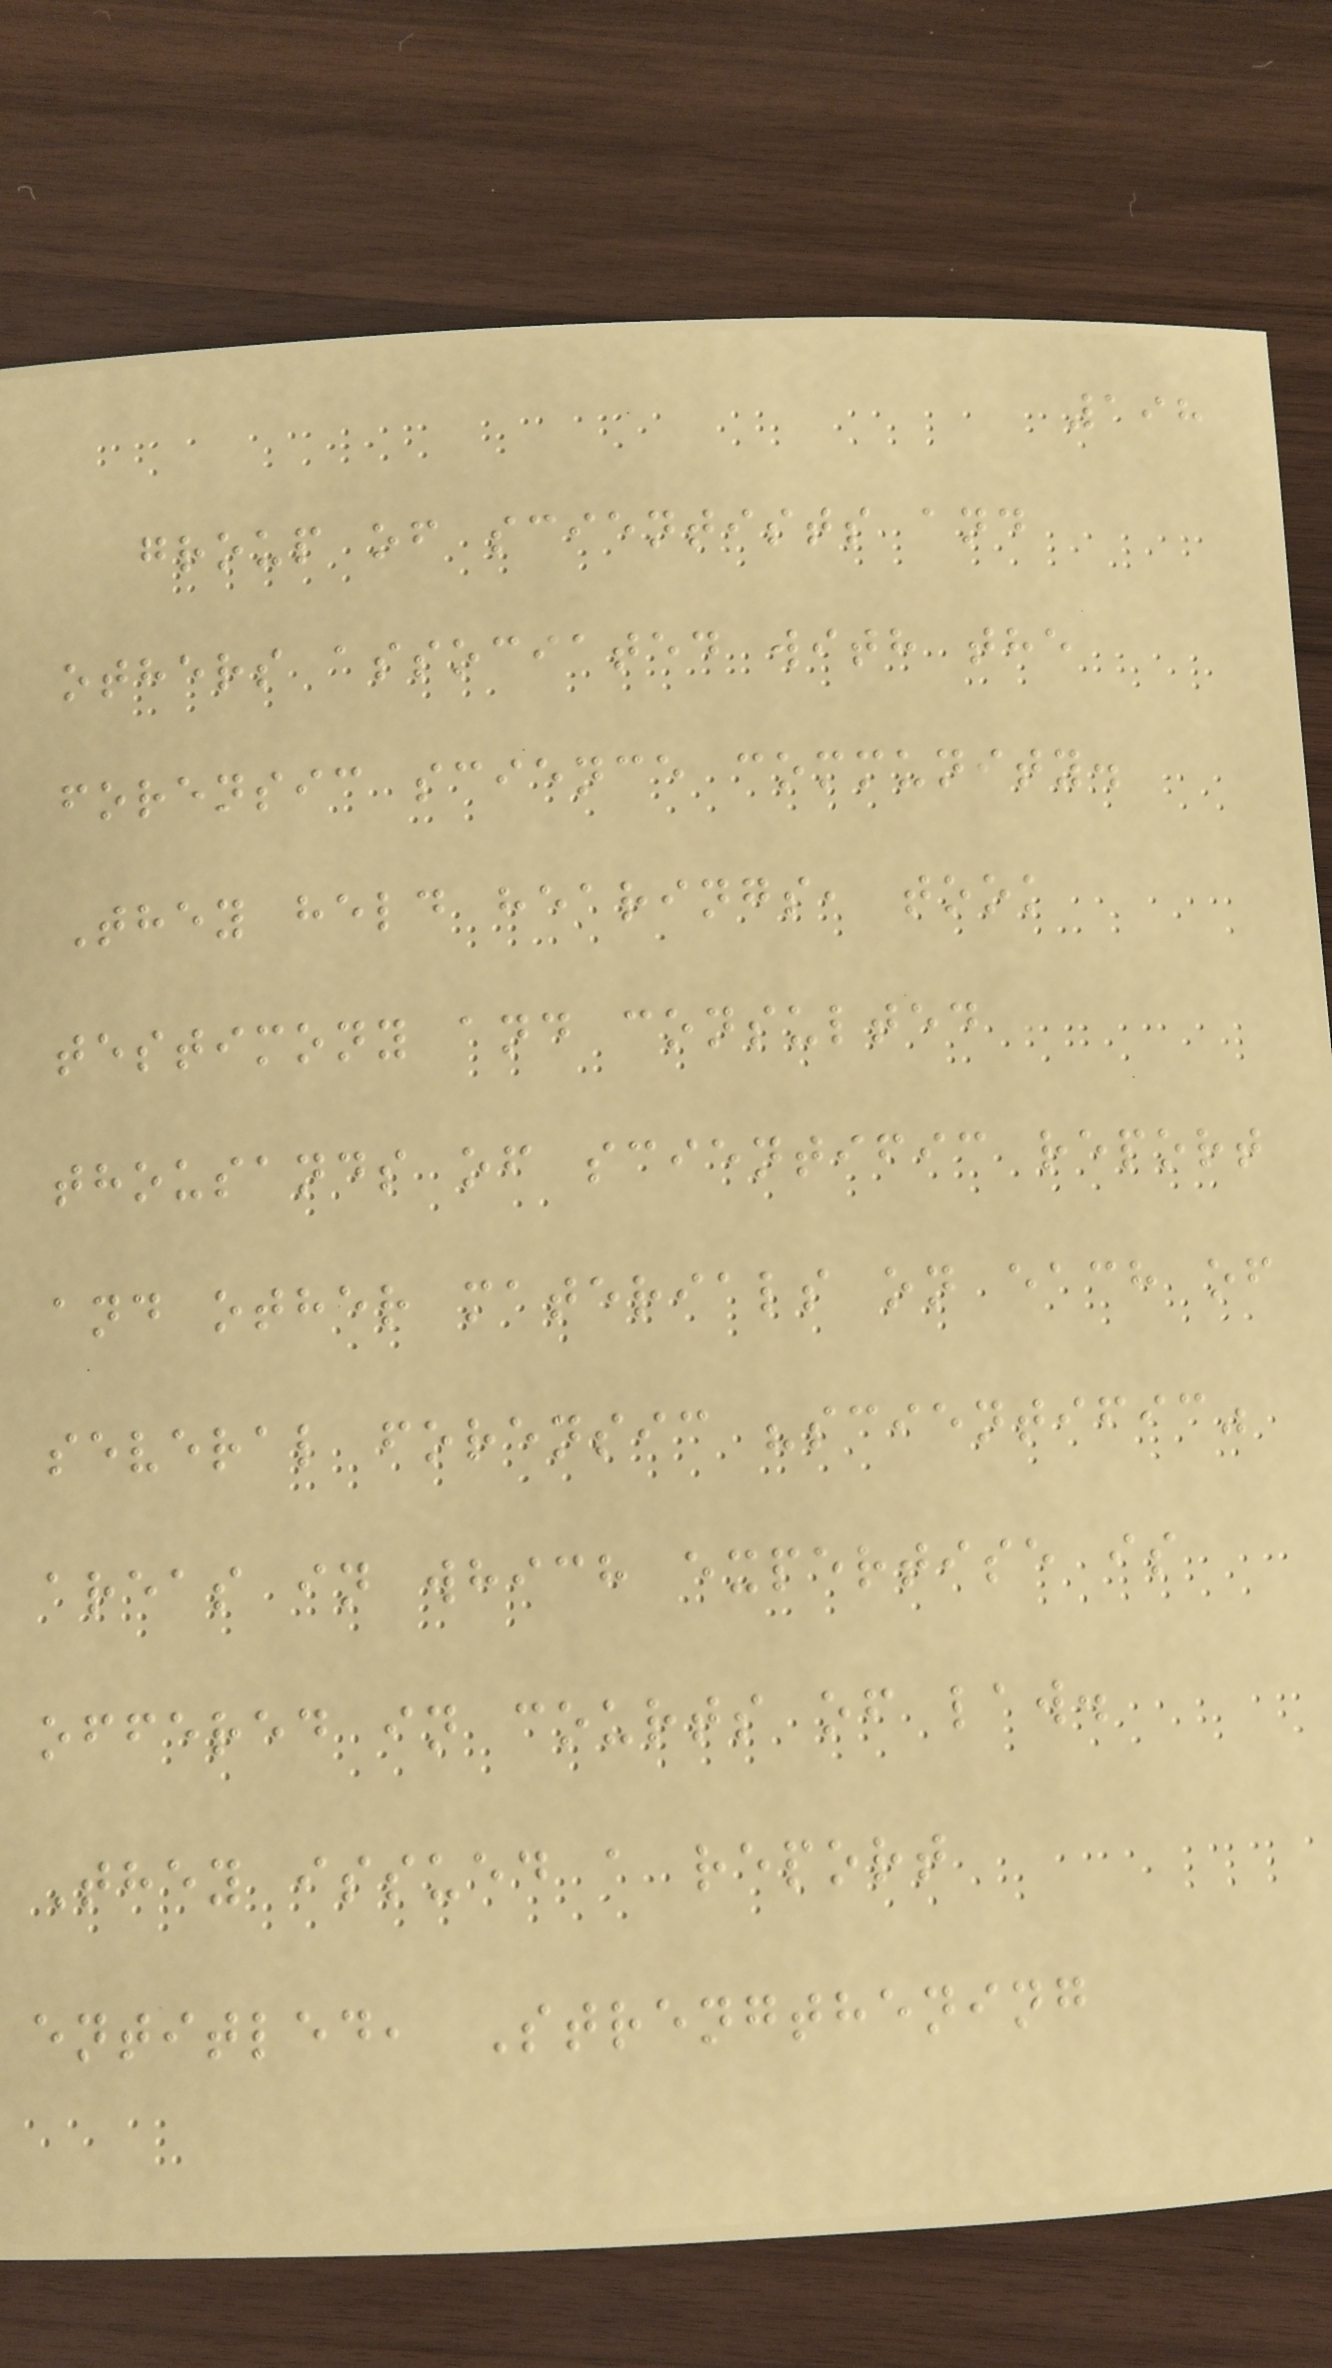198
group of scientists and
others associated with the
forensic science community.
They held hearings, took
testimony and consulted
thousands of scientific report
and other materials on each of
several forensic "scientific"
areas in which expertise is
offered in courts of law.
They issued a report
entitled, Strengthening
